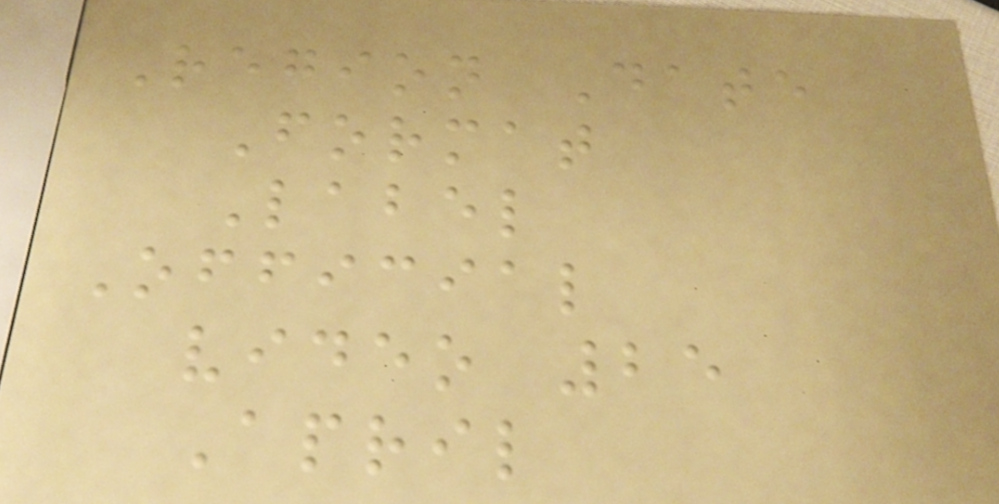Region Date
Format
Label
Official
video 25
April
